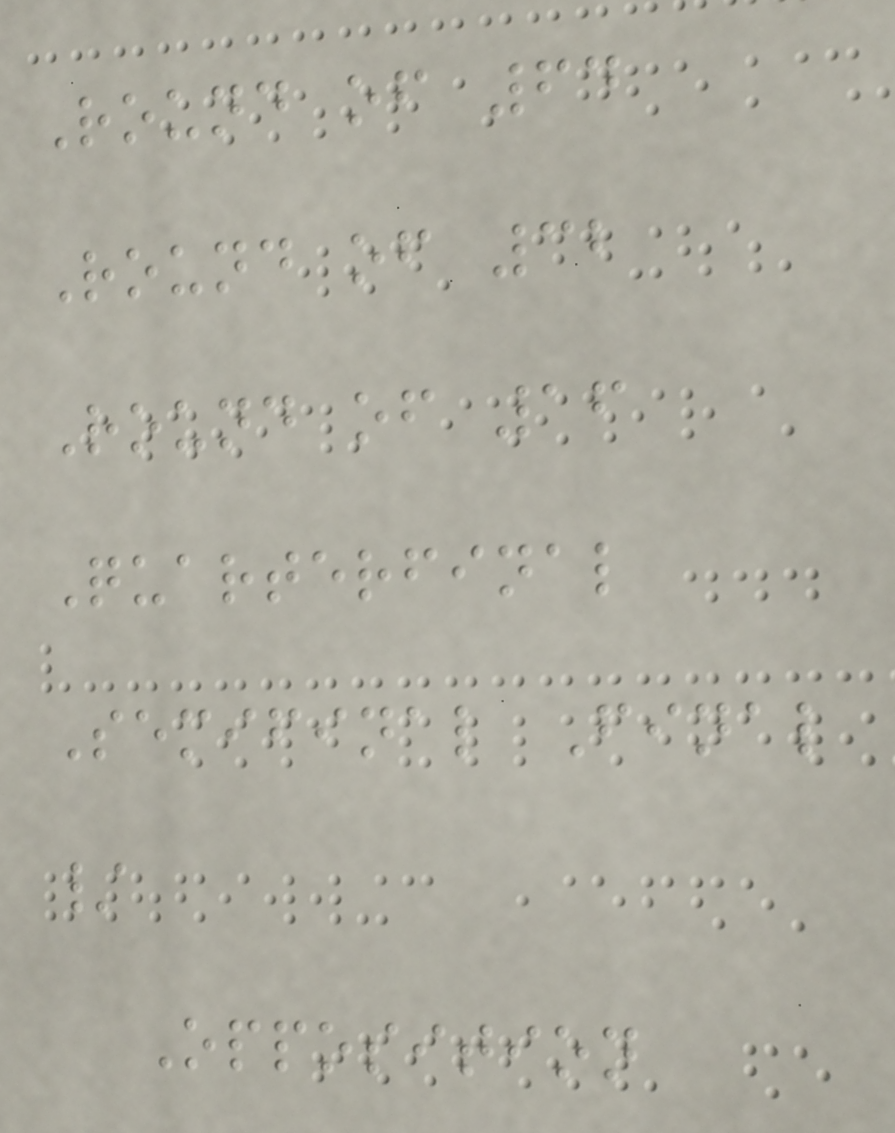Round of 64
Round of 32
Round of 16
Quarterfinal
Semifinal Final
/
Opposition
